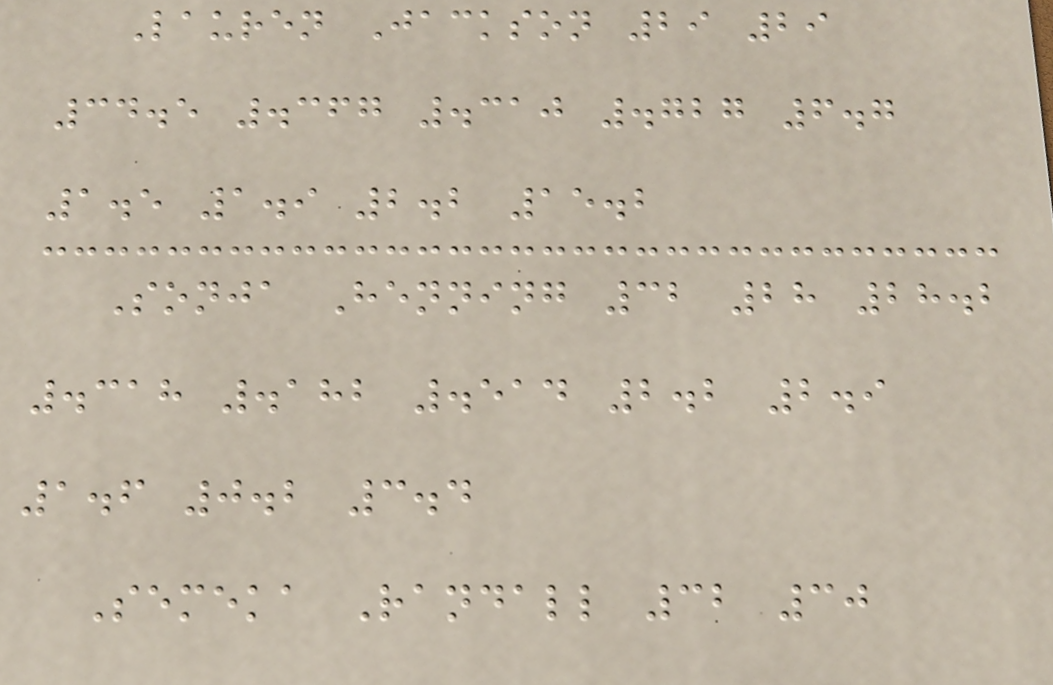Lauren Jackson 29 29
34.5 .367 .310 .727 6.7
1.5 1.9 2.2 15.2
Sonja Henning 32 28 28.2
.318 .182 .514 2.2 2.9
1.6 0.2 3.4
Semeka Randall 32 30
